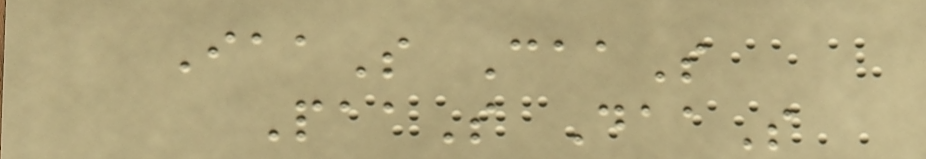IaaS CaaS
PaaS DaaS
